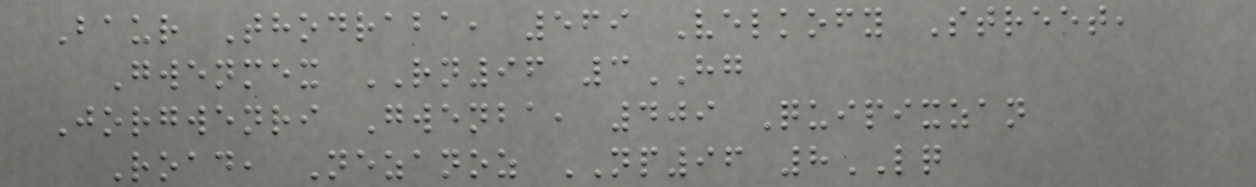Baur Thodraba, 569 Velkofy Street,
Gwenmex RN96 3HG
Jorgwenri Gwenba, 409 Quipixzan
Road, Nezanoz NP96 8LQ
